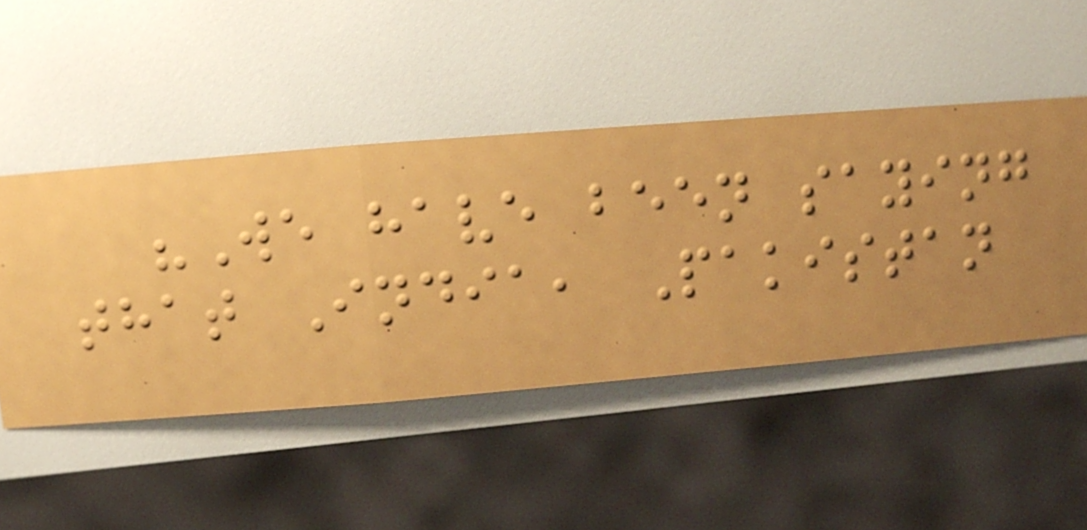"We have been saying
that India, Pakistan
